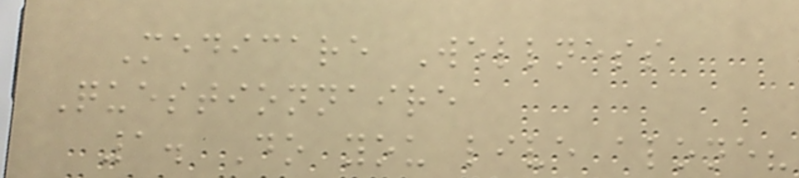Medicare Wellness
Questionnaire
1. Do you live alone?
